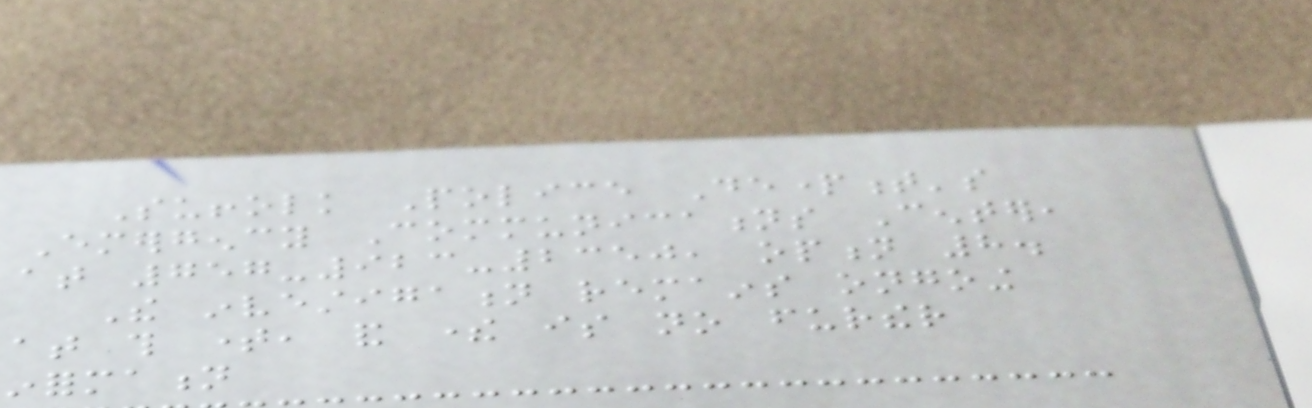Suffolk Police Department's
Emergency Communications Center,
at 757-923-2350, option 8.
The investigation remains ongoing
at this time, and there is no further
information
